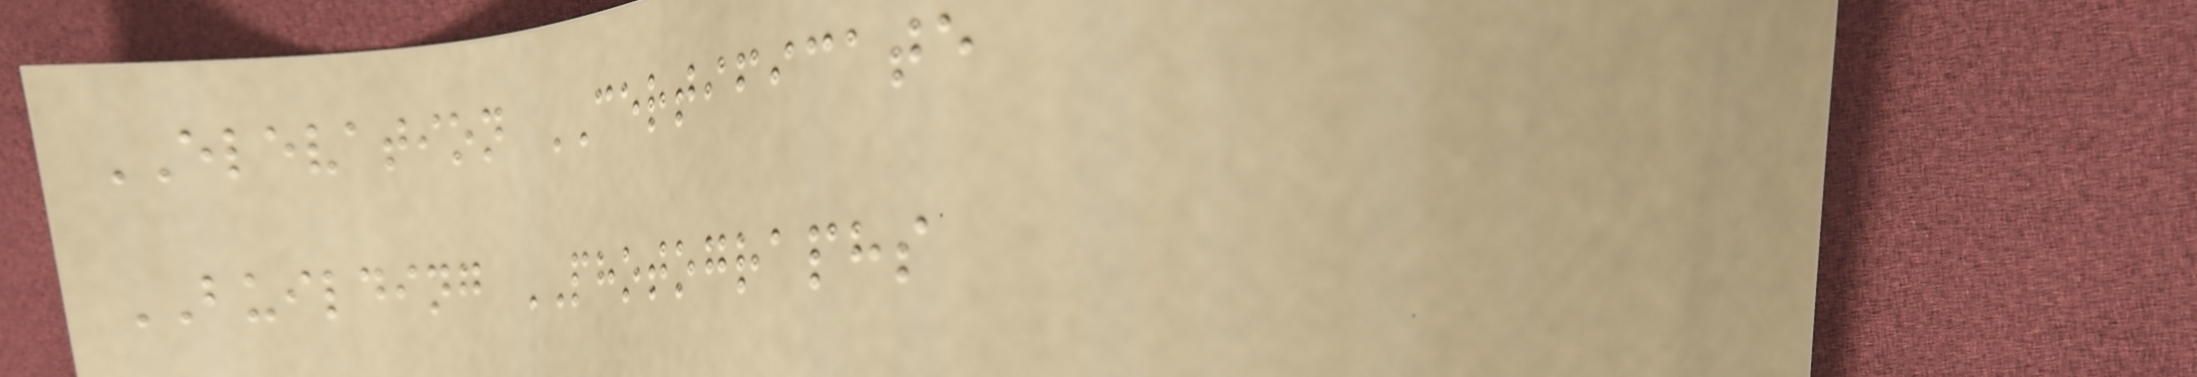ELEVATION CERTIFICATE
BUILDING PHOTOGRAPHS
